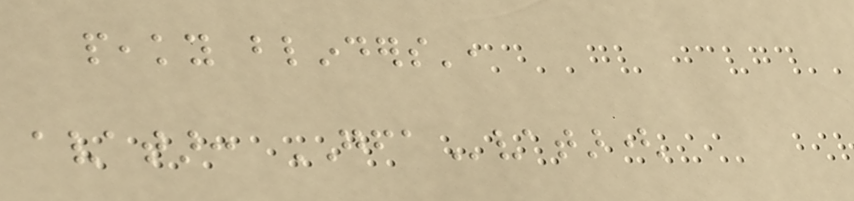peaky blinders',
avatar: GFAvatar(
